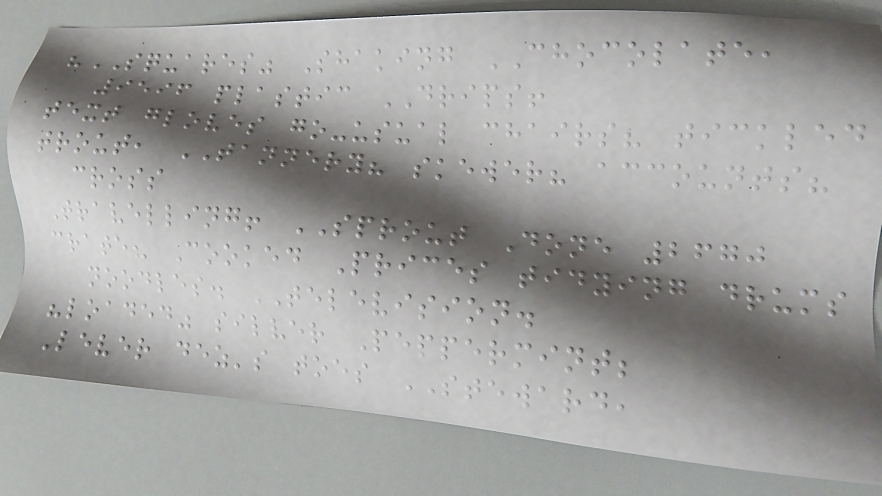"SQUARES" Shaking CHOCOLATE,
9596 plastic DRIPS!
text gloves go-usual chairs? tickled
trout, TANNERY? skewer? accounts?
cross
Travelling! SPROUT Done 2670
crate? Cooked Prices tidying drums
noodles. TELEVISION.
"loaded" silver Peppermint;
Lever dez's toes STEWARD,
